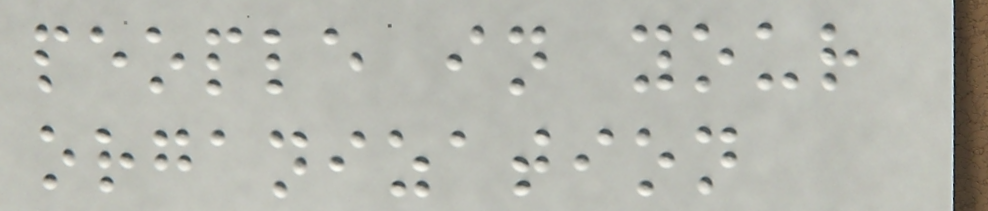people in your
organization
